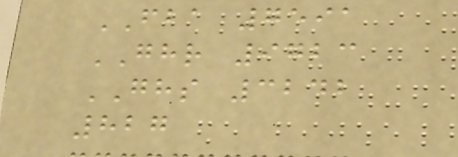FBA 7591
GHR 9723
GHS 3242
827
